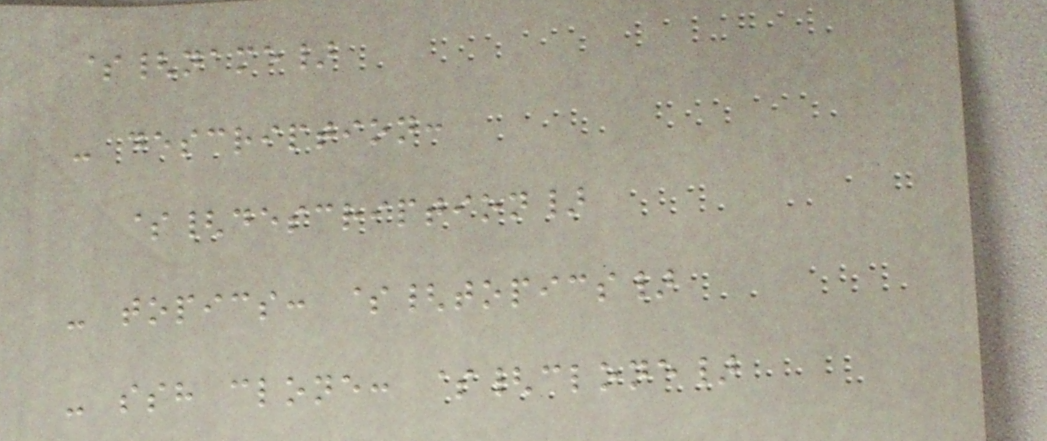${name}
- description:
${description}
- topics: ${topics}
- ssh clone: ${clone}
